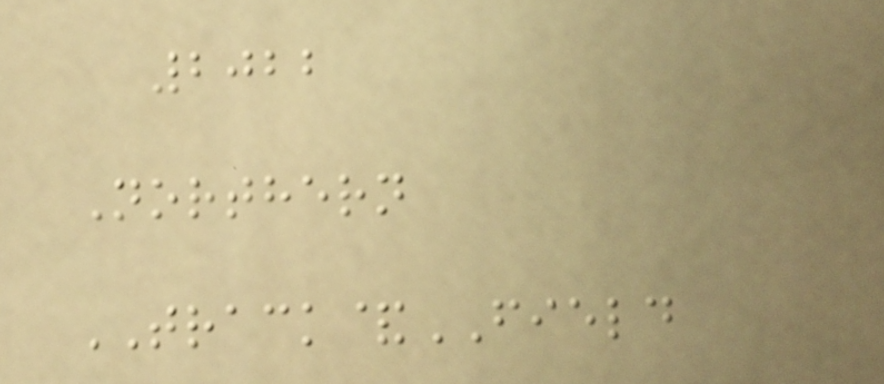2022
Northern
TRACK&FIELD
